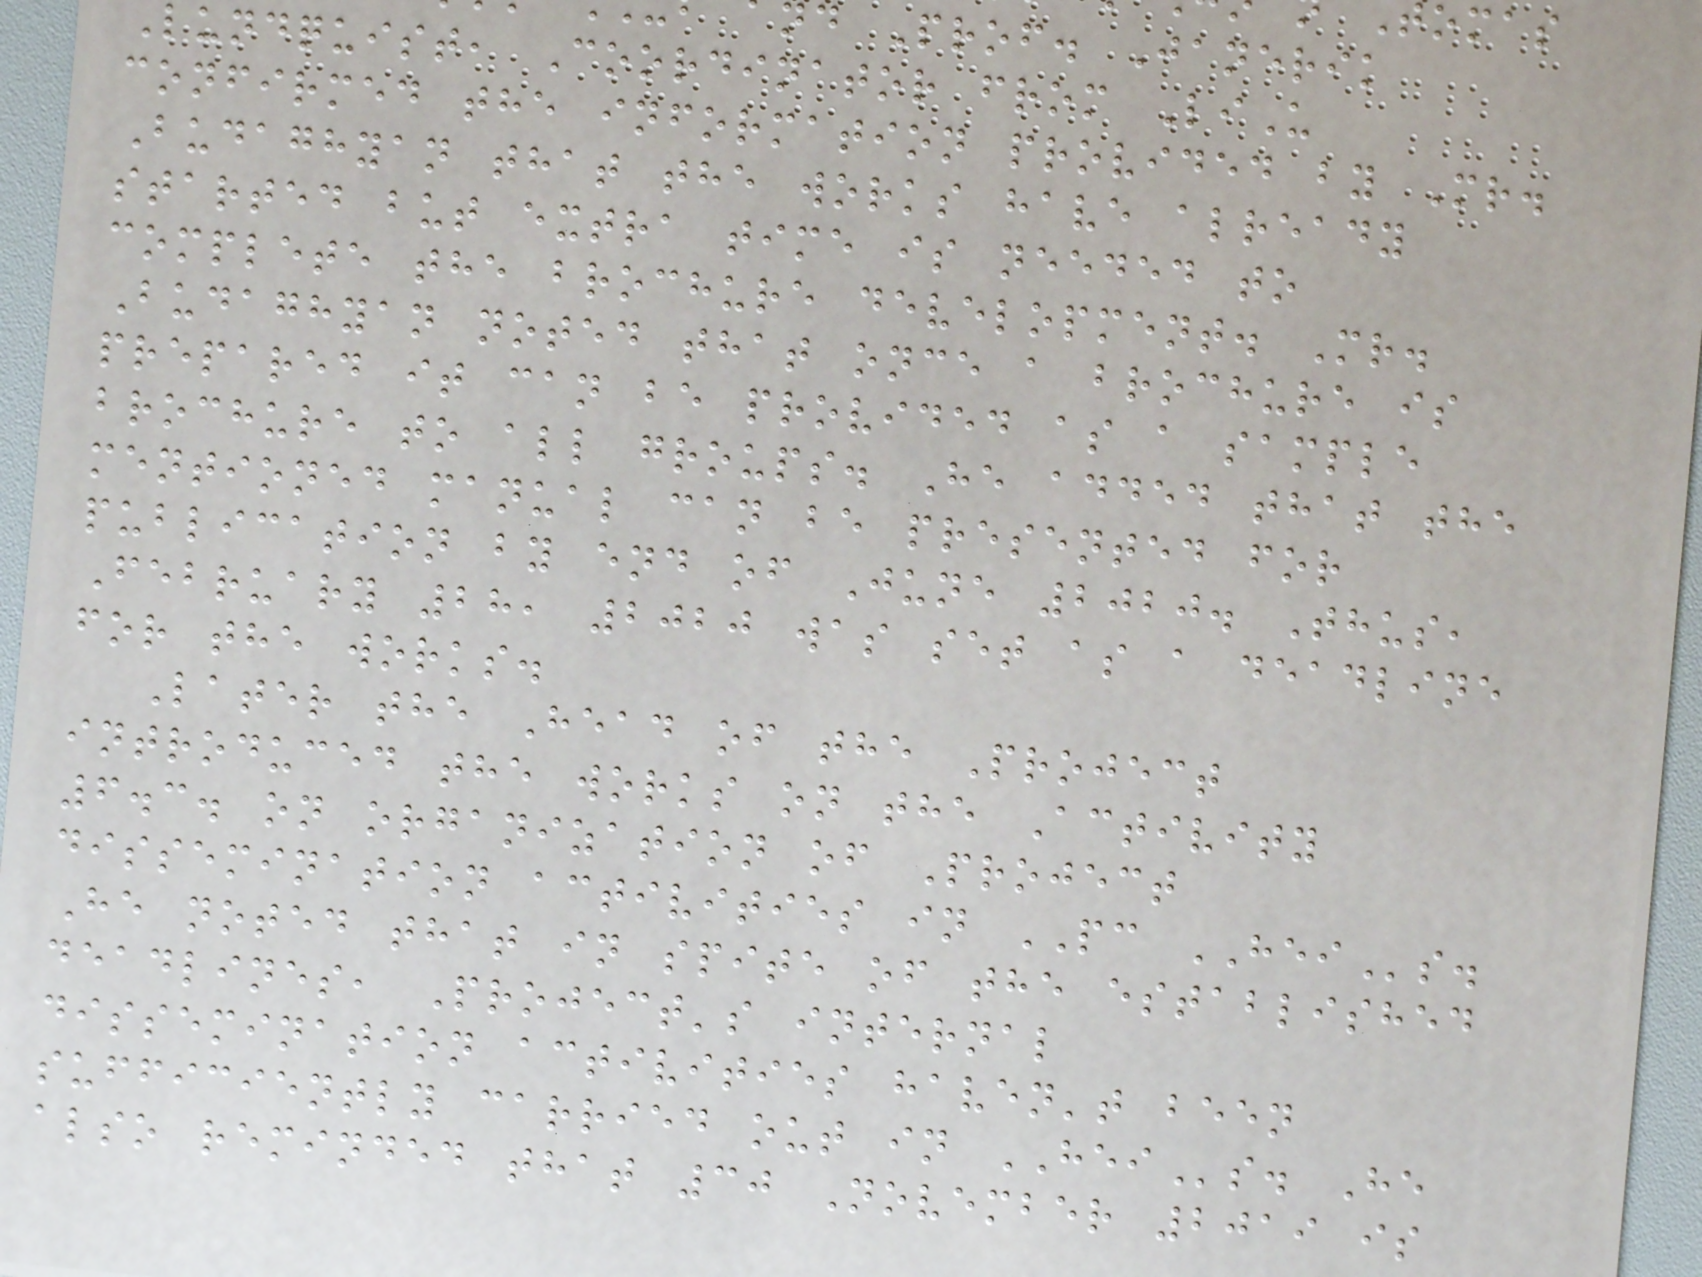nd Prof. Janerik
lundquist, Coordinator from LiU
confirmed the information provided by Mr.
Budaghyan that the works have already
started but extra time is needed to
complete the brochure development. Mr.
Budaghyan noted that once a brochure is
prepared it can be provided as a sample
brochure to all groups. He added that the
mentioned manual can be presented for
publication by end of June 2020. Thus,
February 28, 2020 was set as a deadline
for the works.
Later the Head of the Project
introduced the works on the Activity
6.3. on organization of Project
dissemination activities in PC HEIs.
He noted that in spite of the established
deadlines, Project's internal
dissemination activities haven't been
sufficiently carried out in HEIs. He
also reminded that 30 November 2019 is
